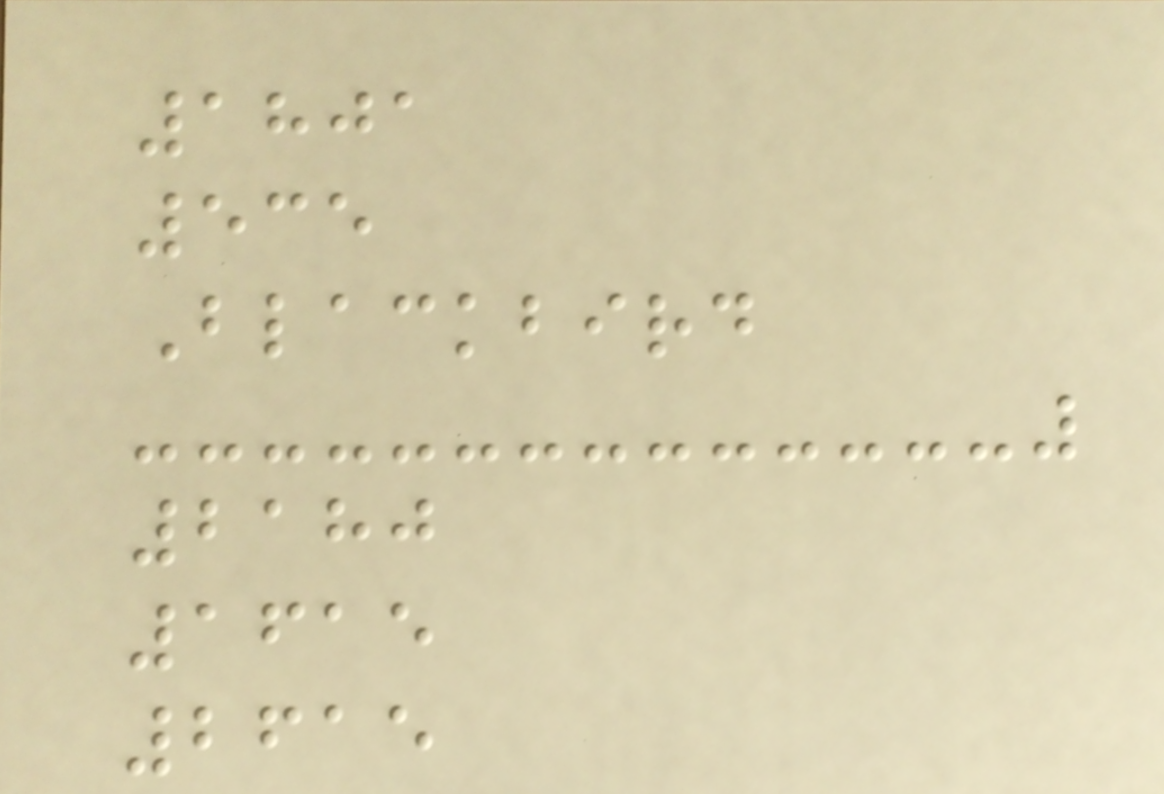1801
535
Blackbird
2180
1615
2615
